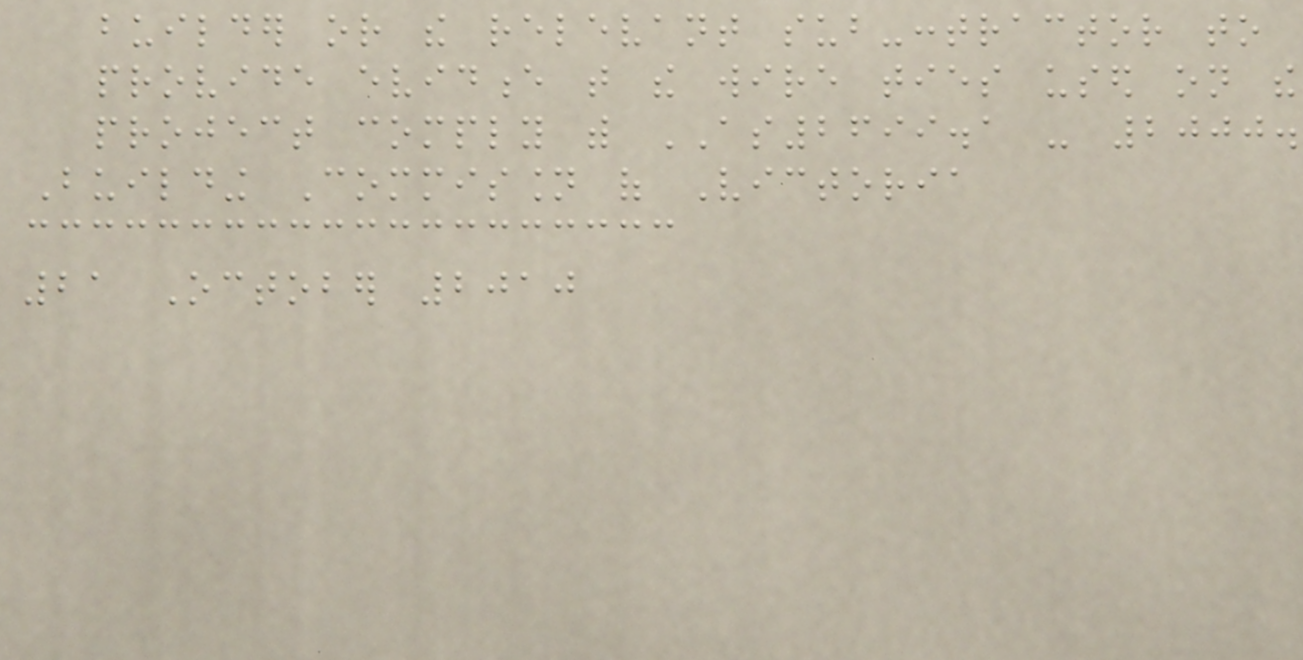builder or the relevant sub-contractor to
provide evidence that the wire ties used on the
project comply with AS2699.1 - 2000.
Building Commission of Victoria
21 October 2010
